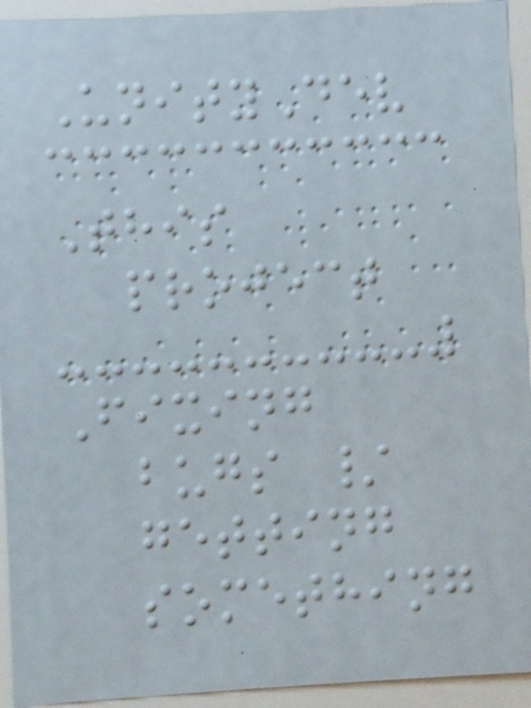UnityDev
This
project
Fixing
bugs /
getting
something
